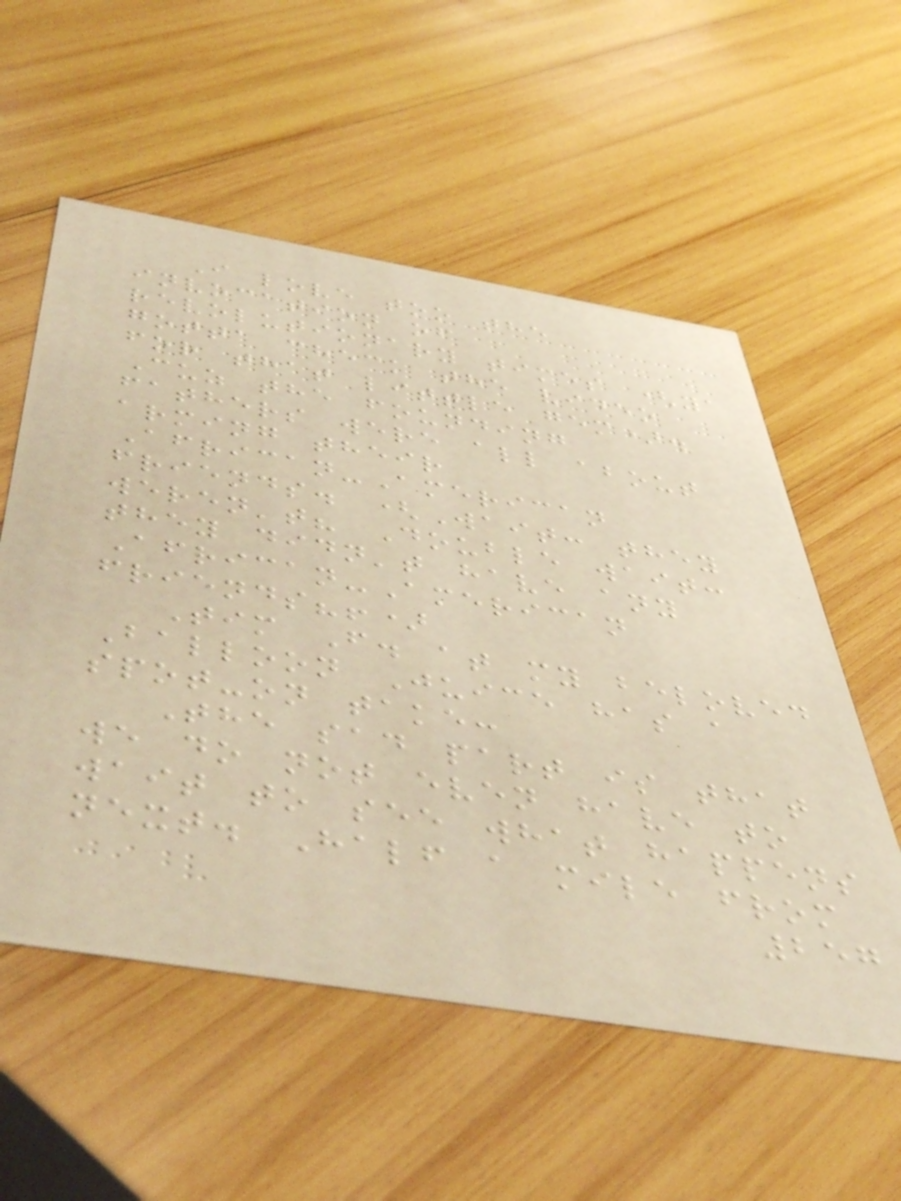I love too the
invocation of
revolutionary times (ya
gotta check the video
for that little gem).
Cuz the founding
fathers were all about
arming their
African-American
friends. (Wait: they
weren't? Double wait:
they didn't have any
African-American
friends?!)
Tim F. at my beloved
Balloon Juice has a
spot-on take:
The sad part is that
we do not even have to
wait to see what happens
next. Half a mile from
257
